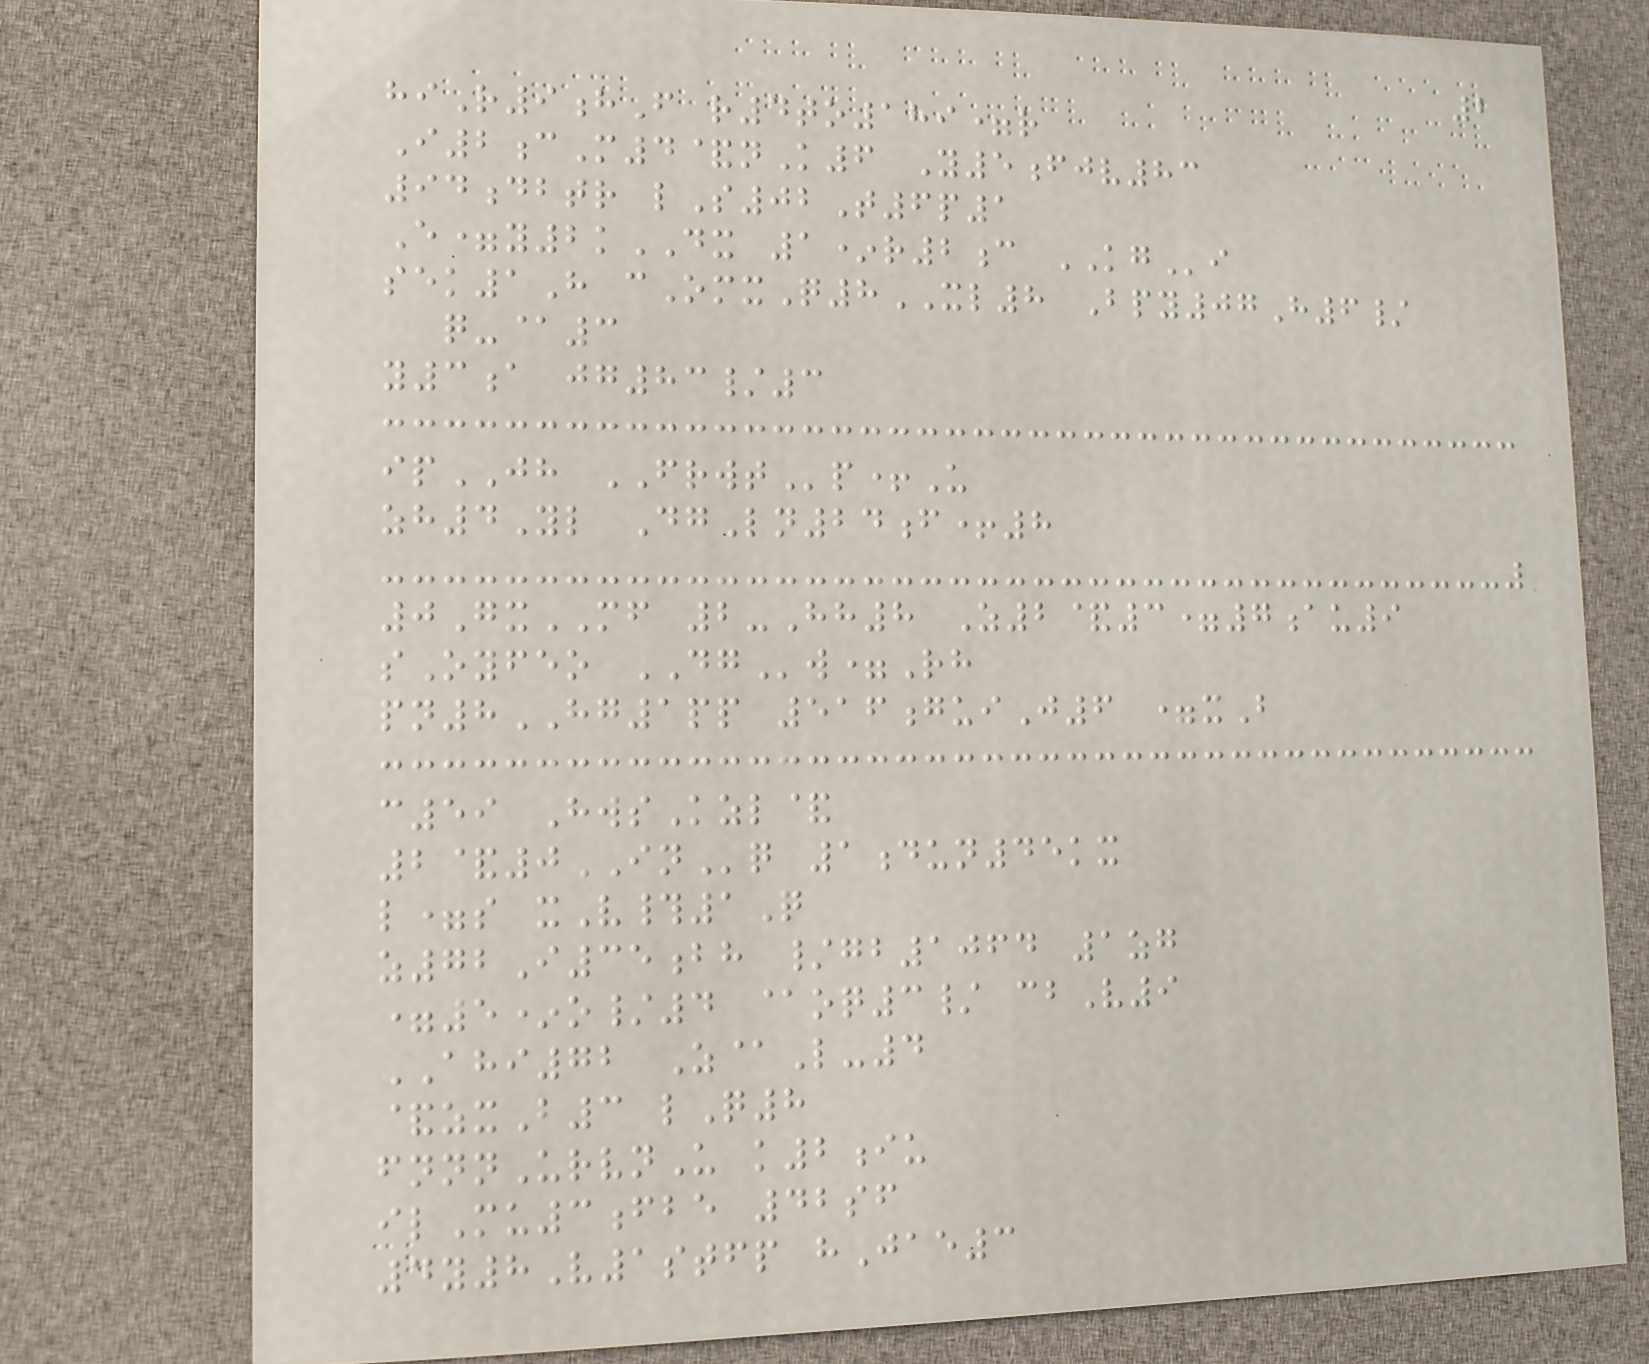2
hiR9hF r4to189=r
I2cM4&nK6 Y5fjv83
94dbtr lS02T6p1
E=y2kDX 1*r2c KGi
sek1H cOmxQ8XL8 Bpy07H6/
q-@3
y3a jg83/3
ipJH FRWTp+U
zh4Yl DgLn24f+8
0GxMF 2-Hh8 Z2&3=7au9
sOyfeo DGw=Rh
pn8HG1pp 516guiJ6 =xB
c59 HwsKzl&
2&0INq 1dun45kx
l=s xV#1Q
z72I35bh /gb1064 1zg
=5*o/4 @oq3/ cbV9
AHI72 Z@L-4
&zxB3 lQ8
fnnnUrvnU k2iu
ilMu3fbe 42sf
4y8V1stfp hJae3
